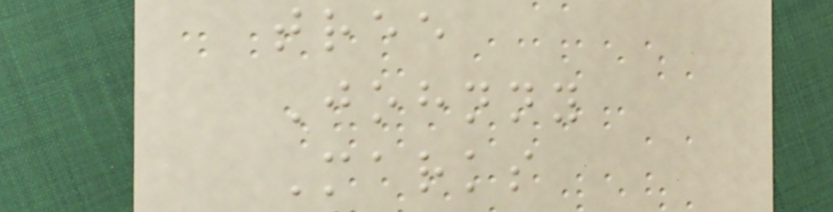tree
Johnny
Marks
